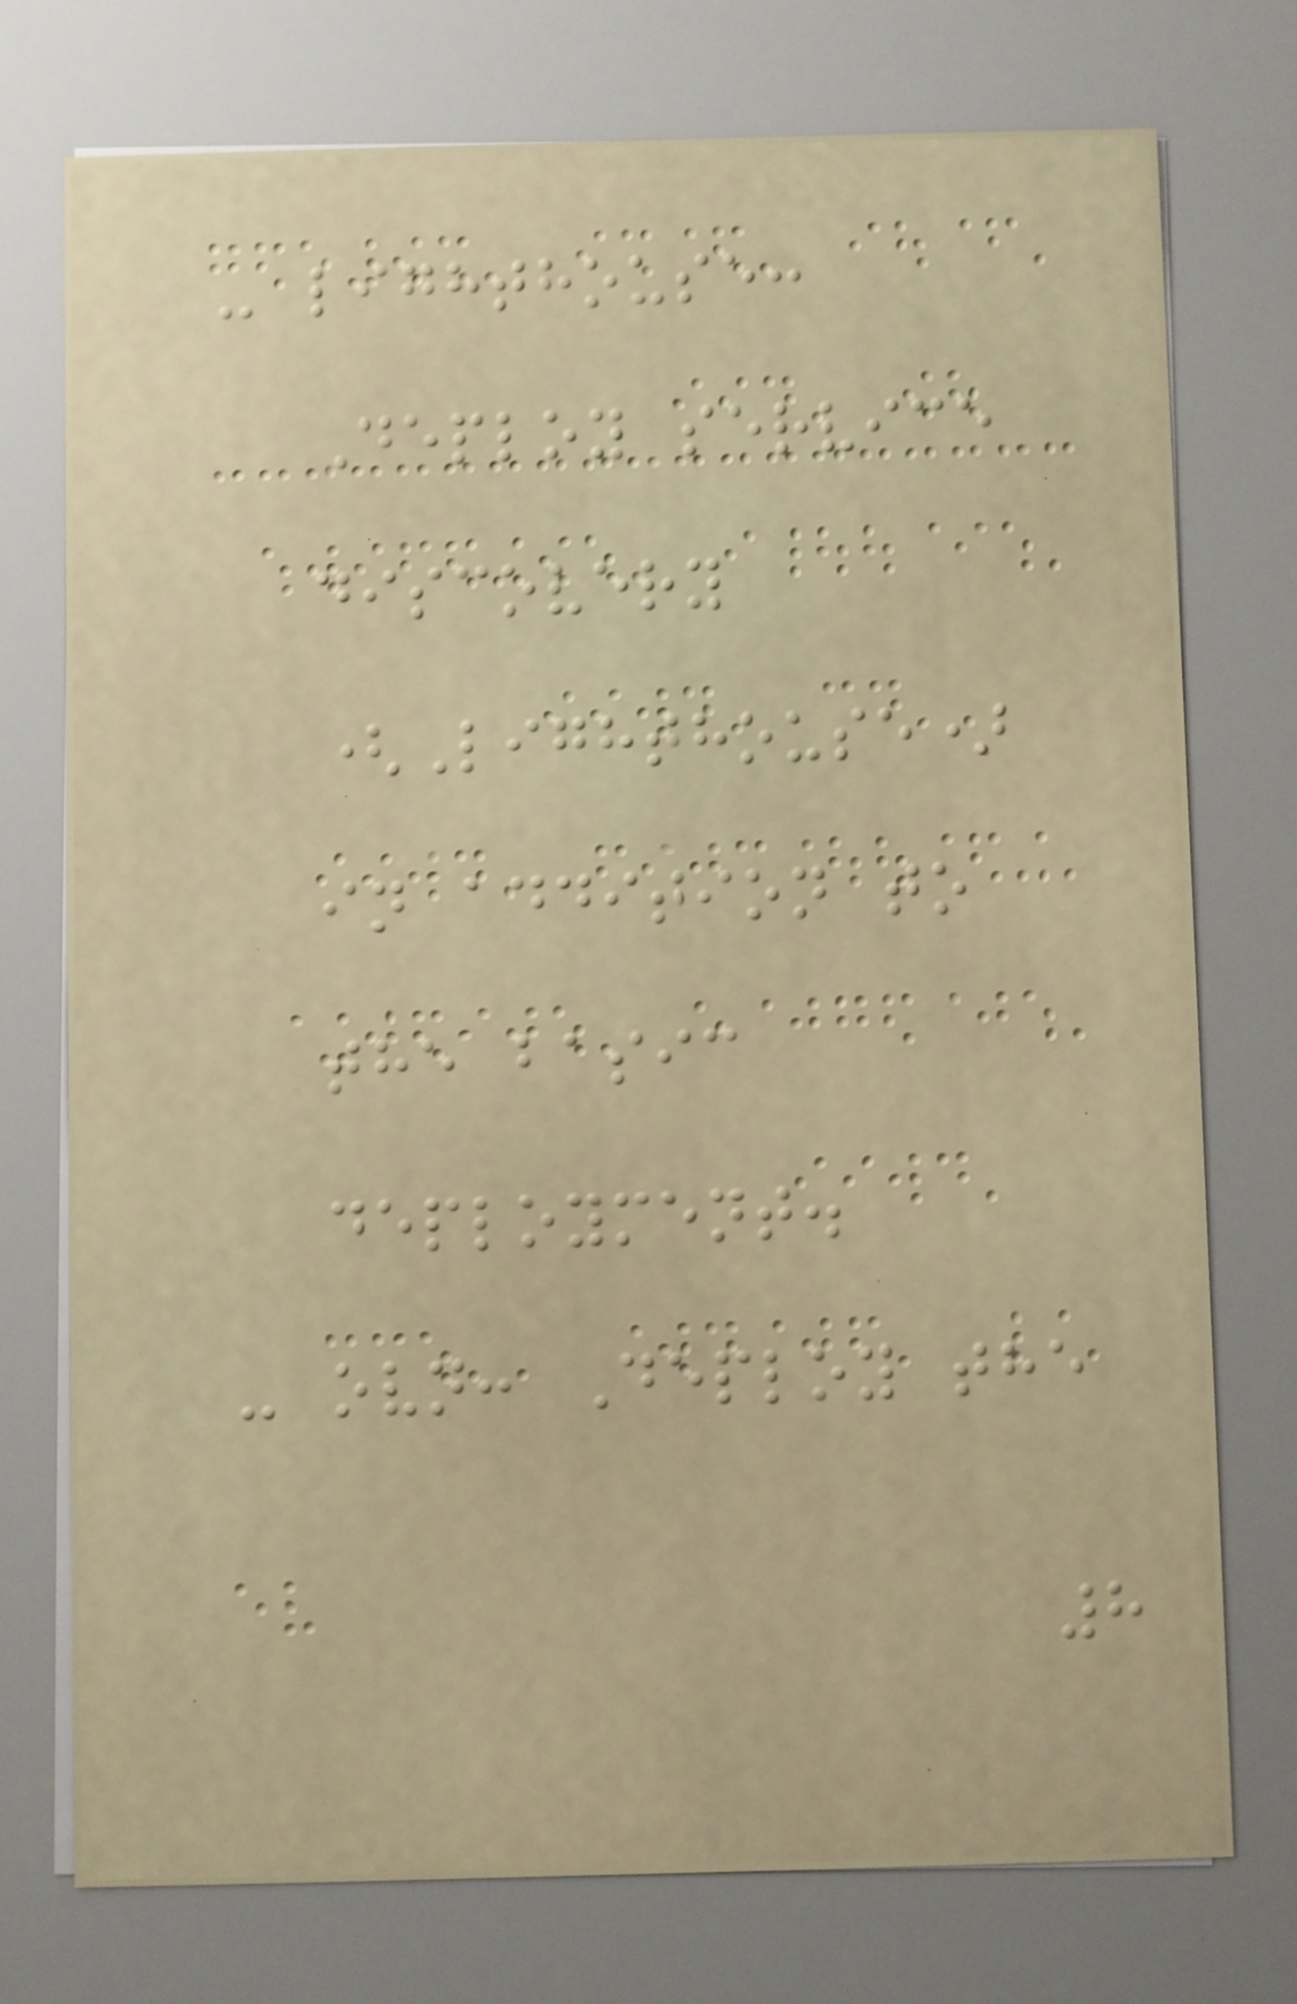- lighthouse:
Deploy service
discovery
(Lighthouse)
in addition to
the basic
deployment.
- ovn: Deploy the
8
